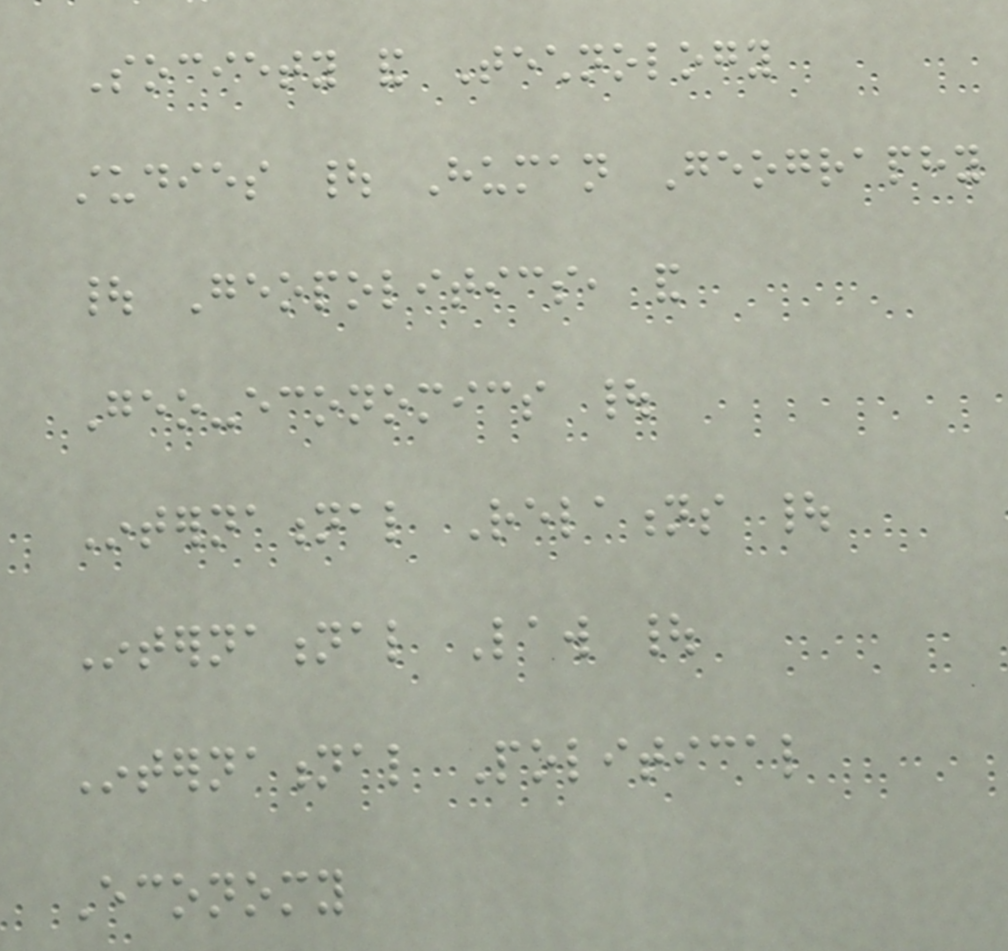Society and Technology
studies | Human Geography
| Geopolitics, and
Geo-economics |
International Relations |
International Law |
International Political
Economy
